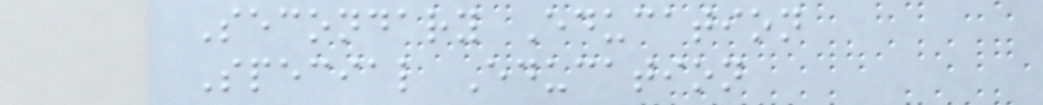Secondary Education
Special Education
